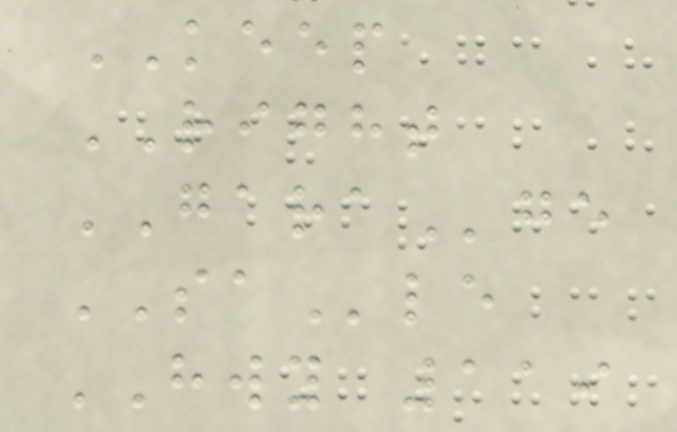KEEP
RIGHT
GARAge
SAle
HWY 119
